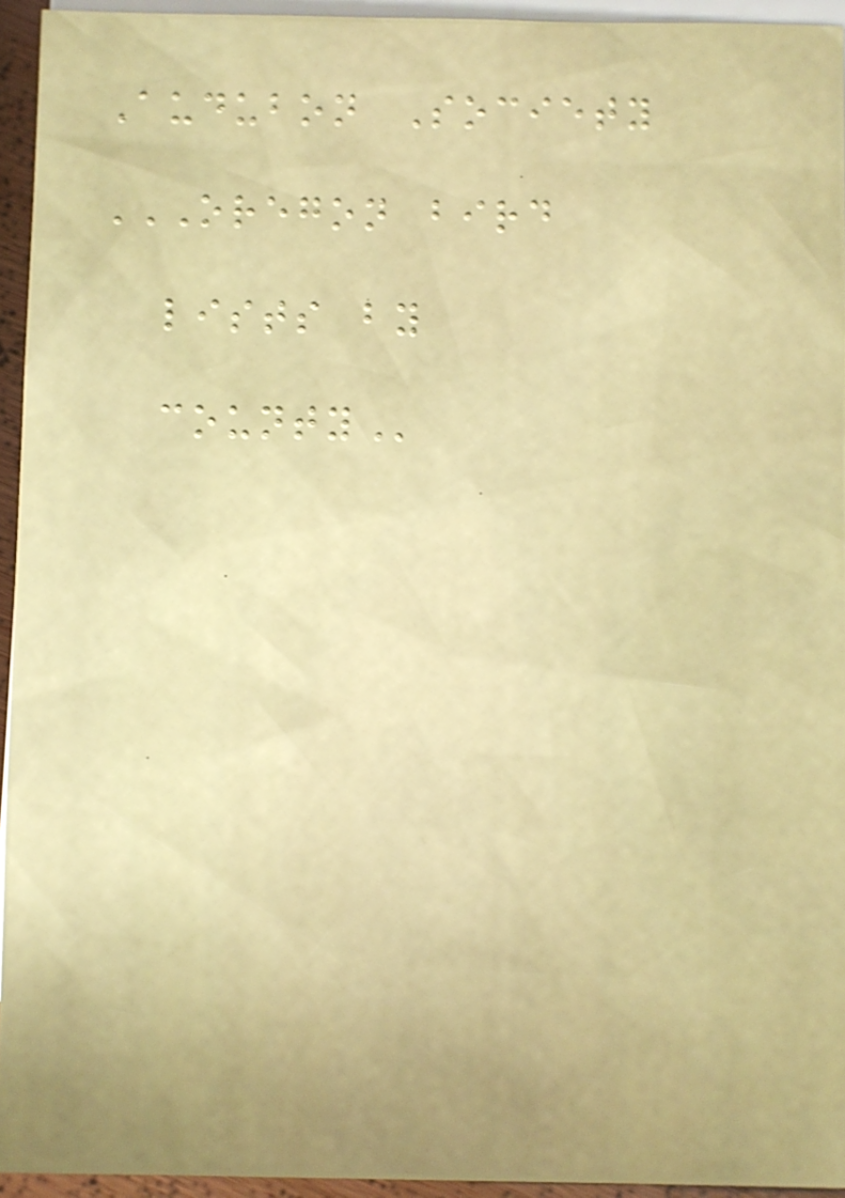Audubon Society
OREGON BIRD
LISTS BY
COUNTY
